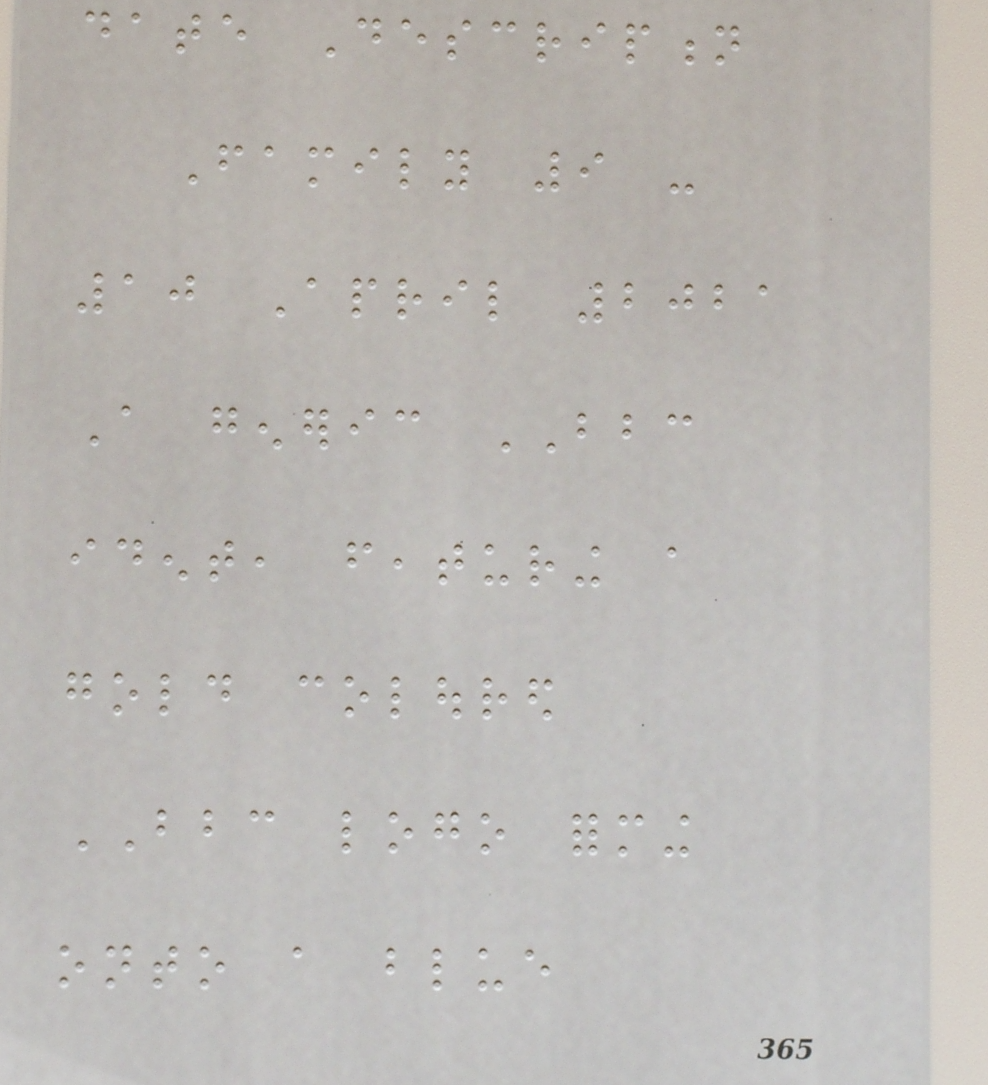date Description
Family 9 -
10 April 2021
A generic BBC
ident, featuring a
gold coloured
BBC logo forming
onto a blue
